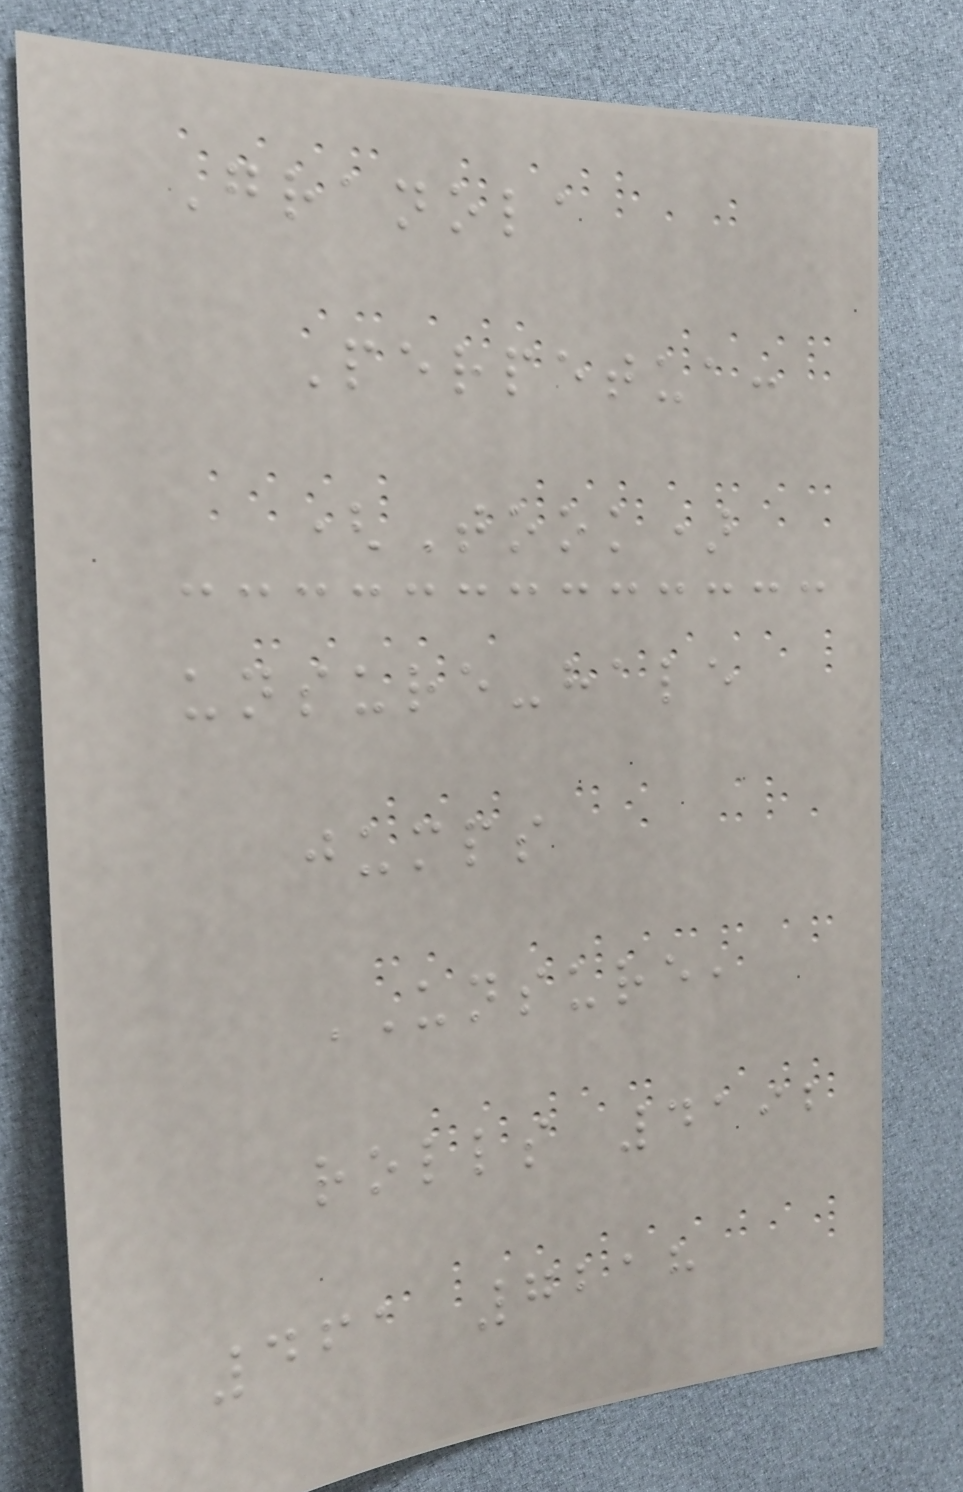Granola
Perpetua:
(Took)
unsure-hale
jumps
UNSURE,
rolls 4192
461 7218
